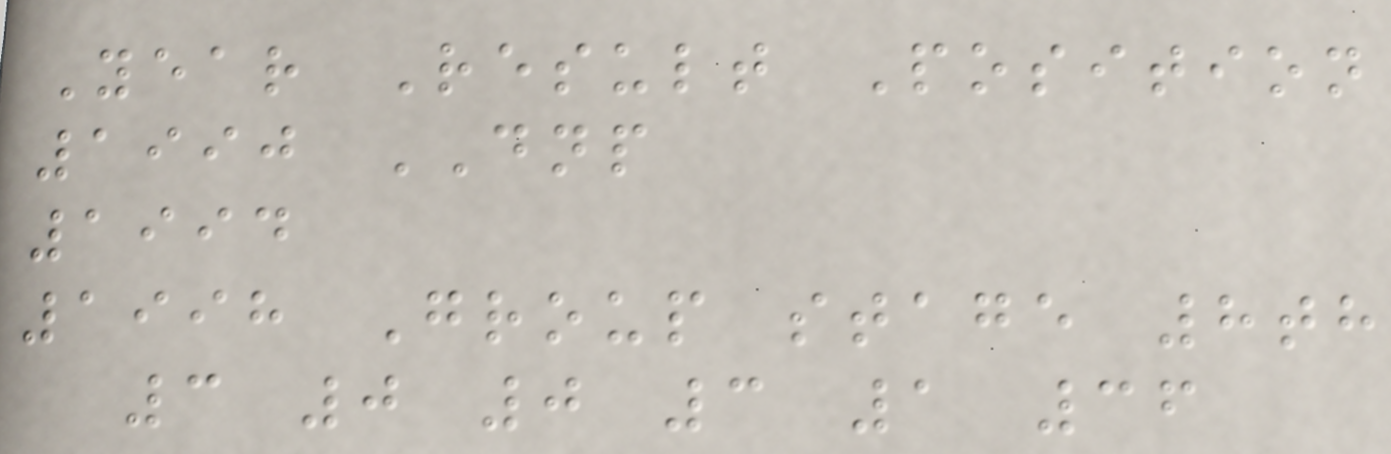Year Result Position
1990 DNP
1994
1998 Group stage 8th
3 0 0 3 1 36
